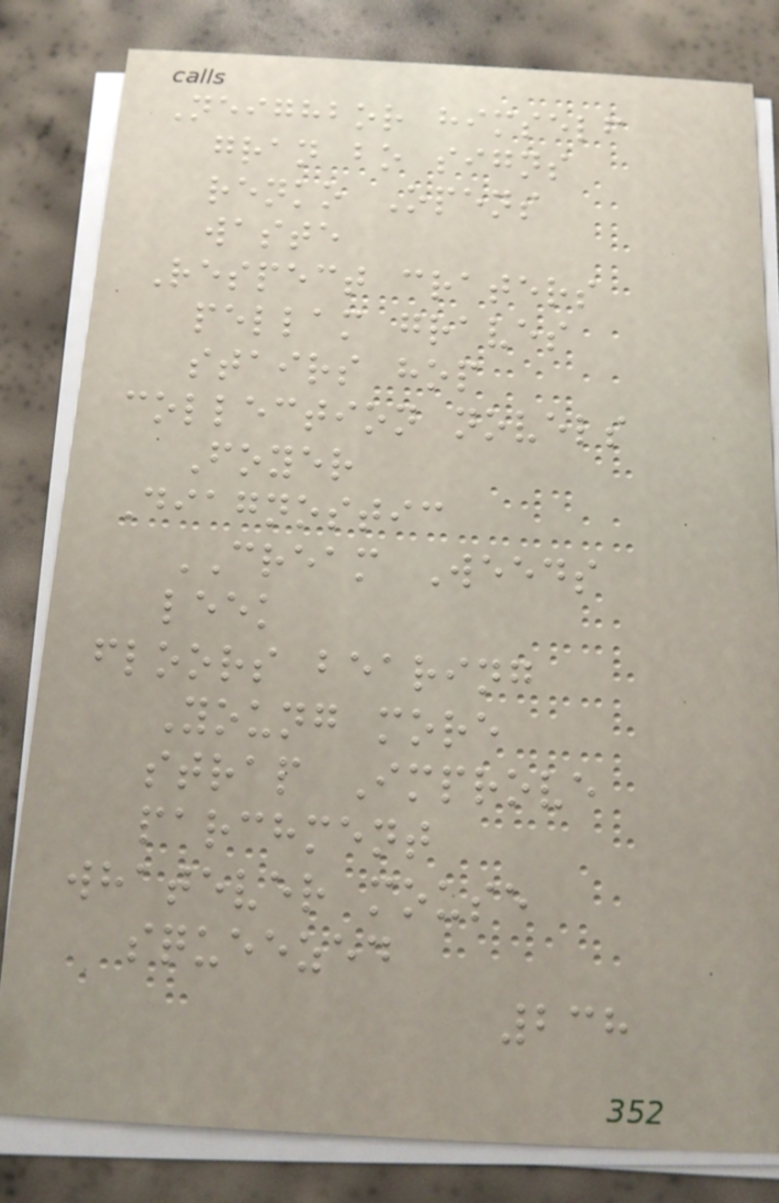Neighbor himself
gran bo signs
renko Opens
waste
Respect craters
pellam graves
stairs hop
collection novels
Foyer
Diagnostic
CREAM Weeds
leek
floors bearing
Young more
strap Improve
parchment
whatever mouse
squeezed
238
